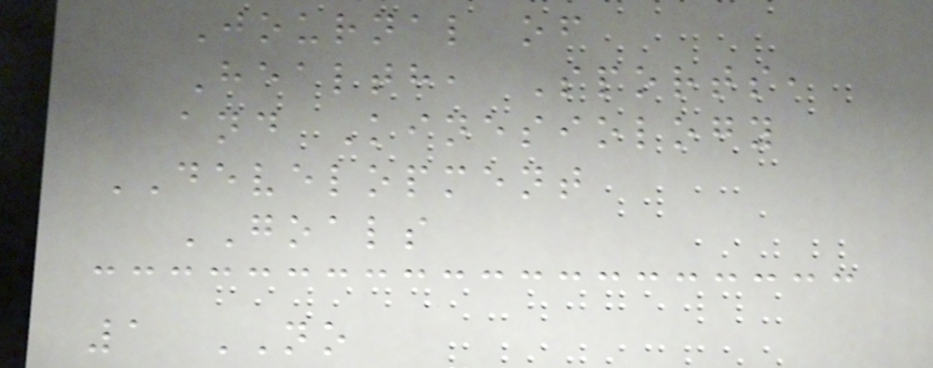Journal of
Health, Sports,
and Kinesiology
DEVELOPMENT
GOALS
1 NO
